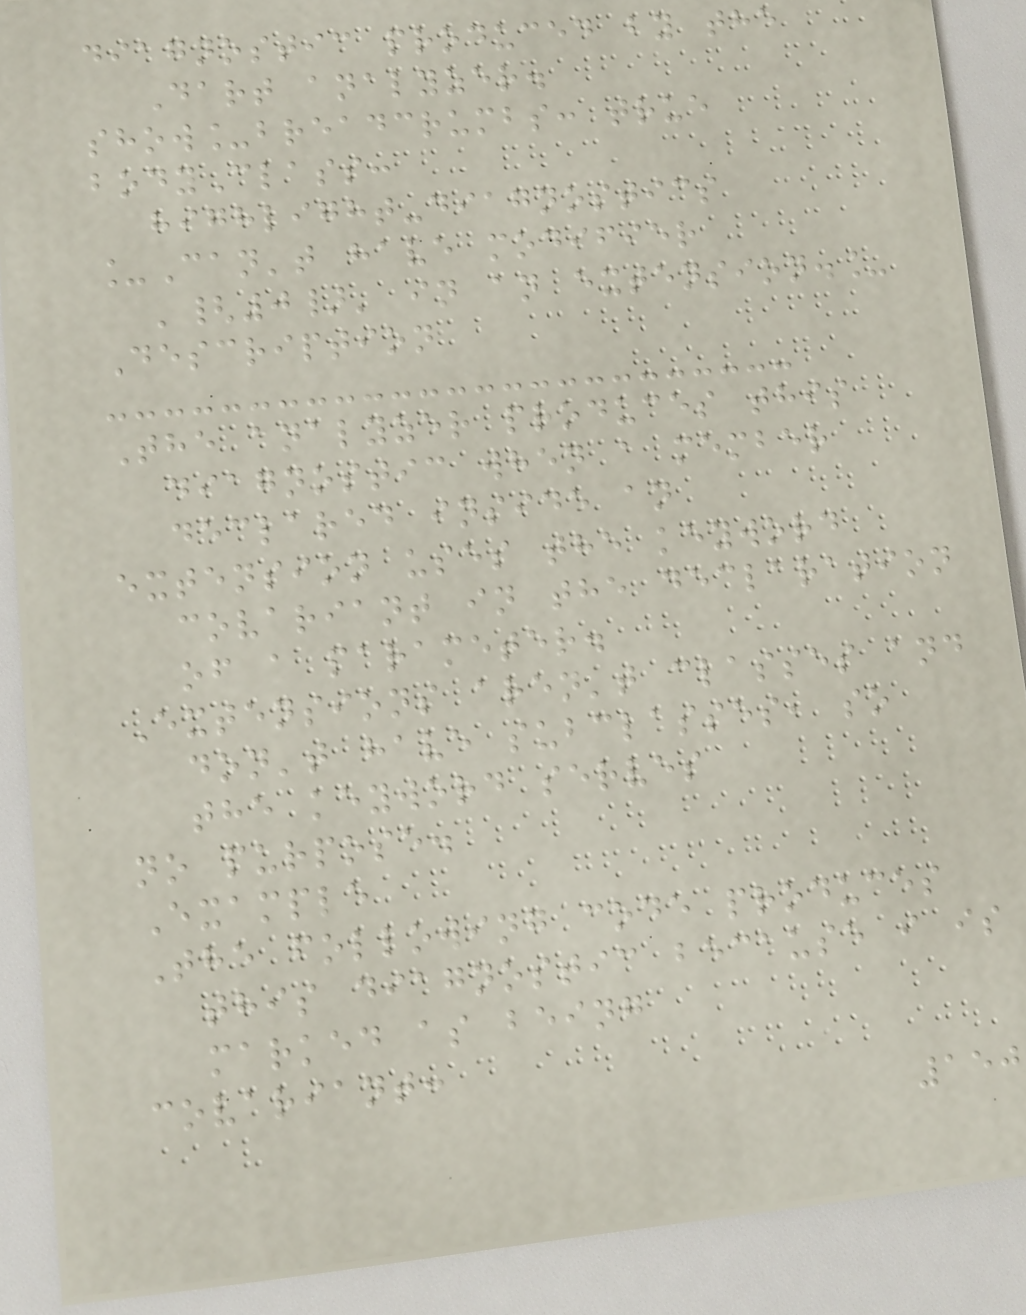diagnostic produced by the
Dart analyzer.
show_breadcrumbs: true
bodyClass:
highlight-diagnostics
_Can't have modifier
'{0}' in an extension._
Description
The analyzer produces this
diagnostic when a member
declared inside an
extension uses the keyword
covariant in the declaration
of a parameter.
Extensions aren't classes and
don't have subclasses, so
the keyword serves
no purpose.
Example
The following code produces
this diagnostic because i is
marked as being
covariant:
150
